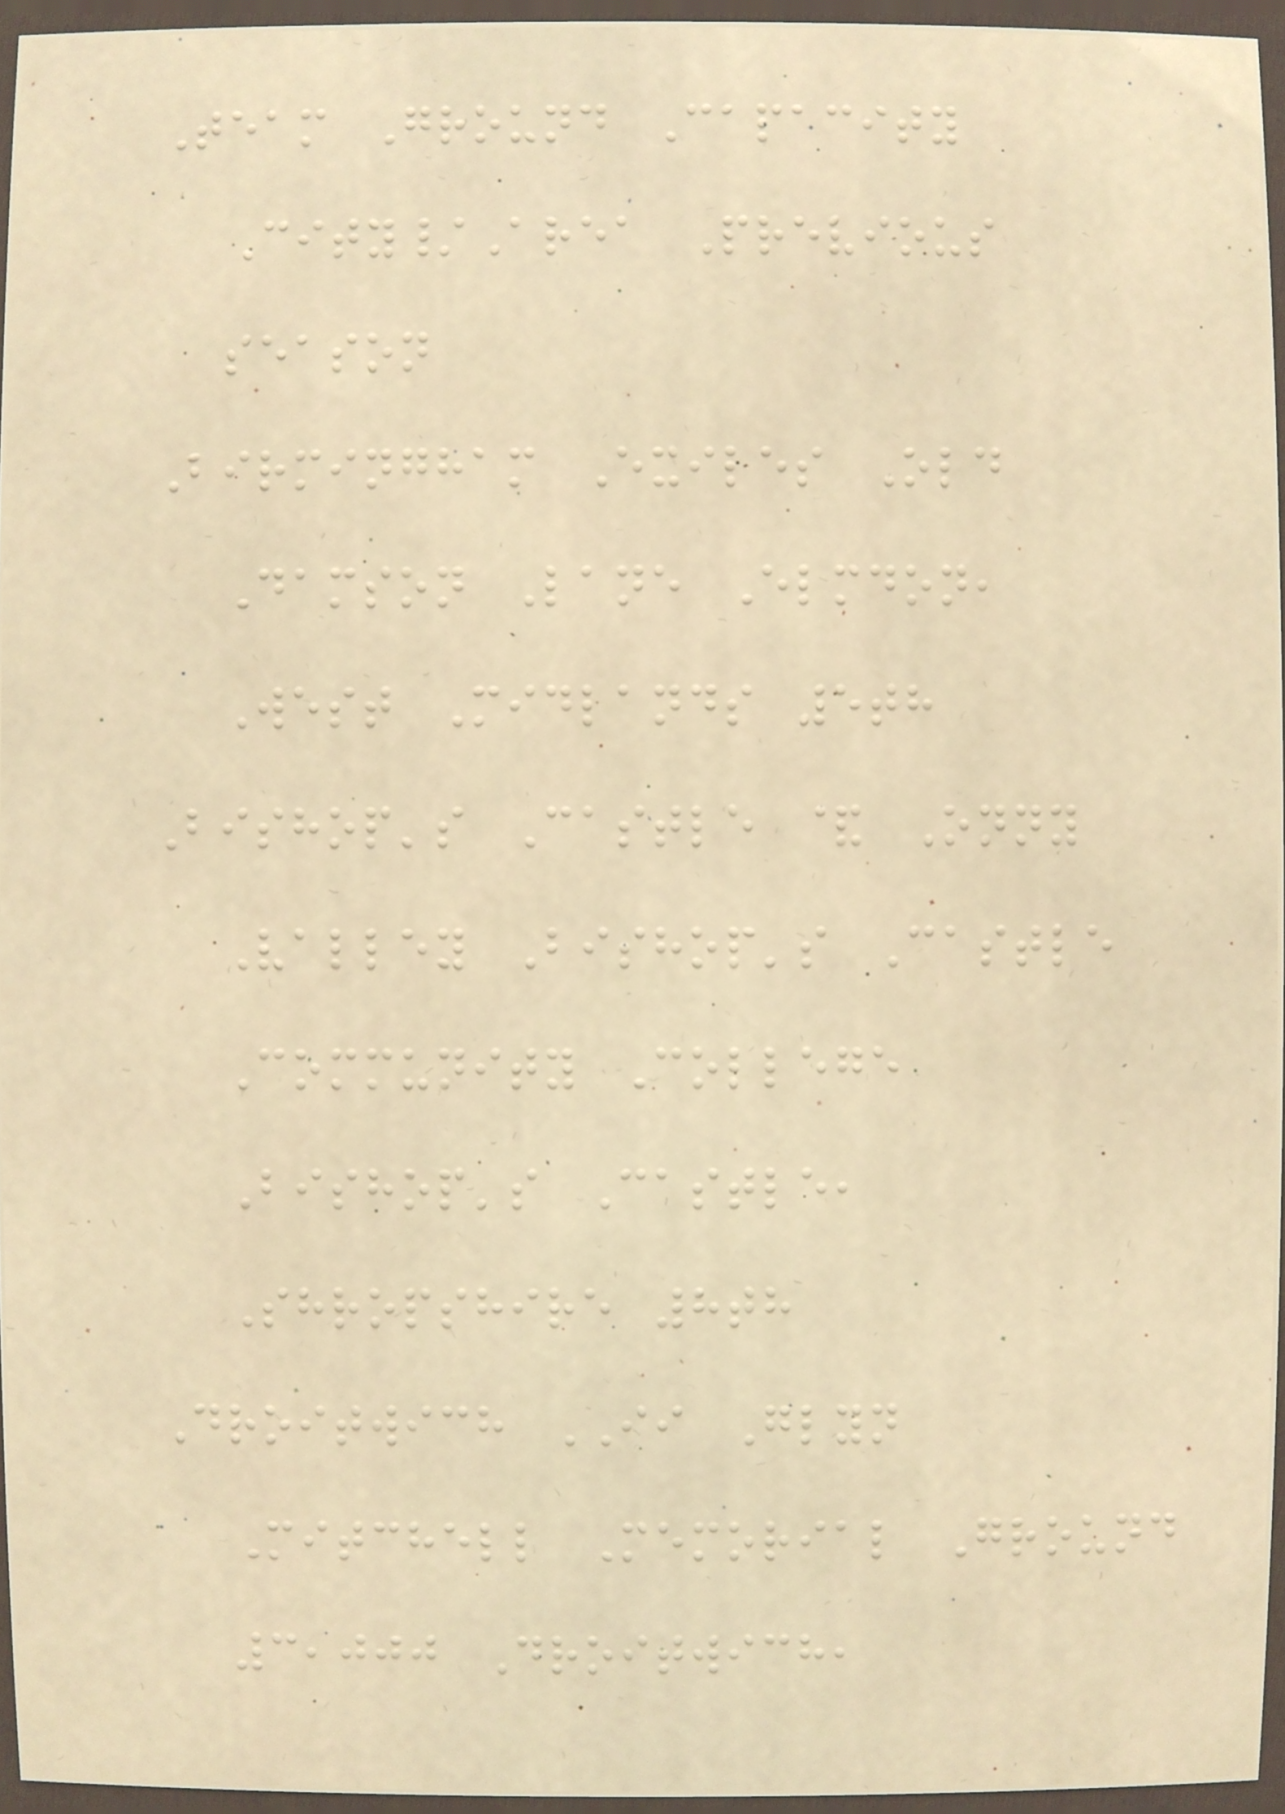Team Ground Capacity
City/Area Previous
season
Birmingham Exiles Old
Damson Lane Elmdon,
West Midlands 5th
Bishop's Castle & Onny
Valley Bishop's Castle
Community College
Bishop's Castle,
Shropshire 8th
Droitwich II Glyn
Mitchell Memorial Ground
3,000 Droitwich,
